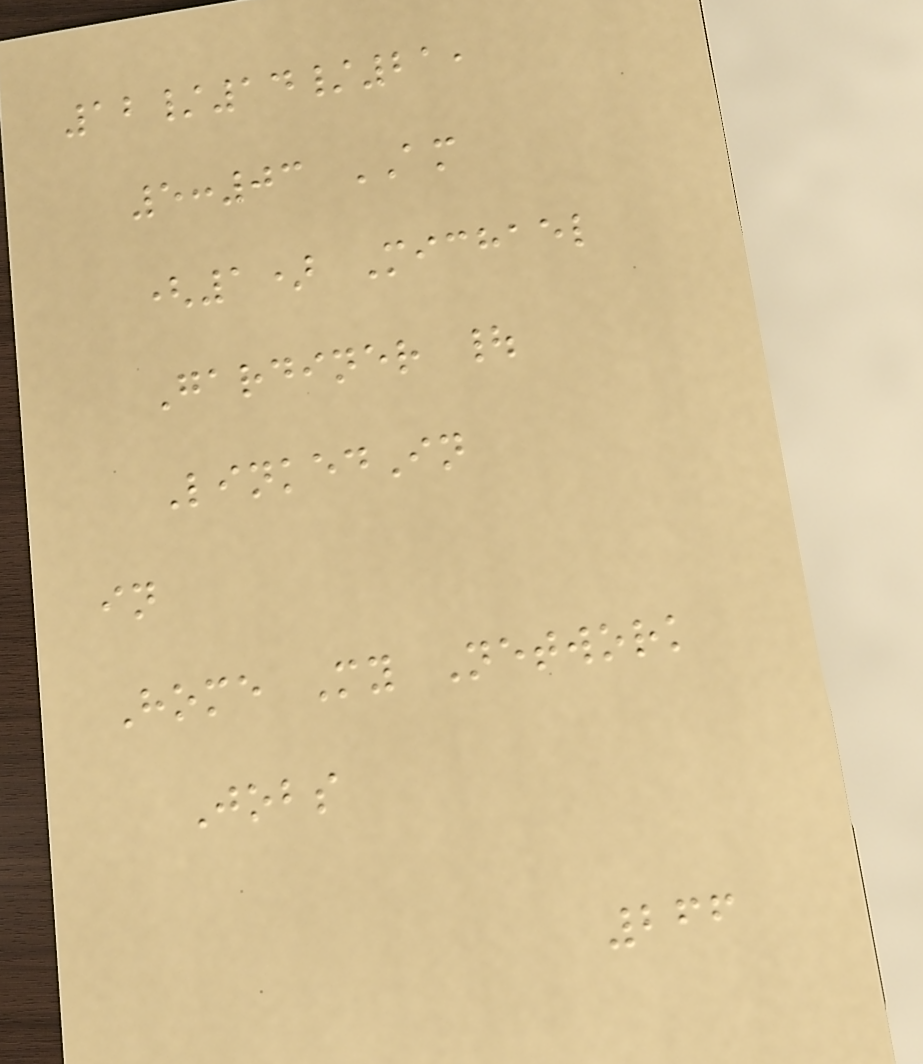12/14/21,
5:03 AM
(1) Michael
Gardiner |
LinkedIn
in
Home My Network
Jobs
266
